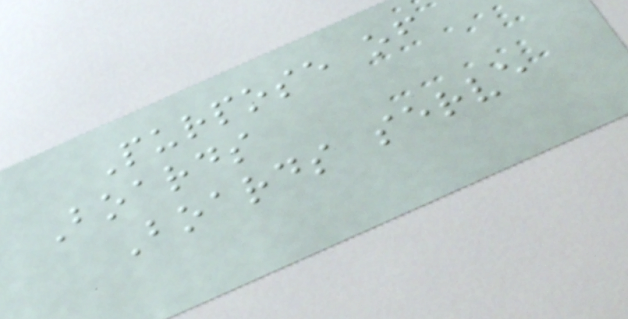Purpose of
Boards
Boards serve
